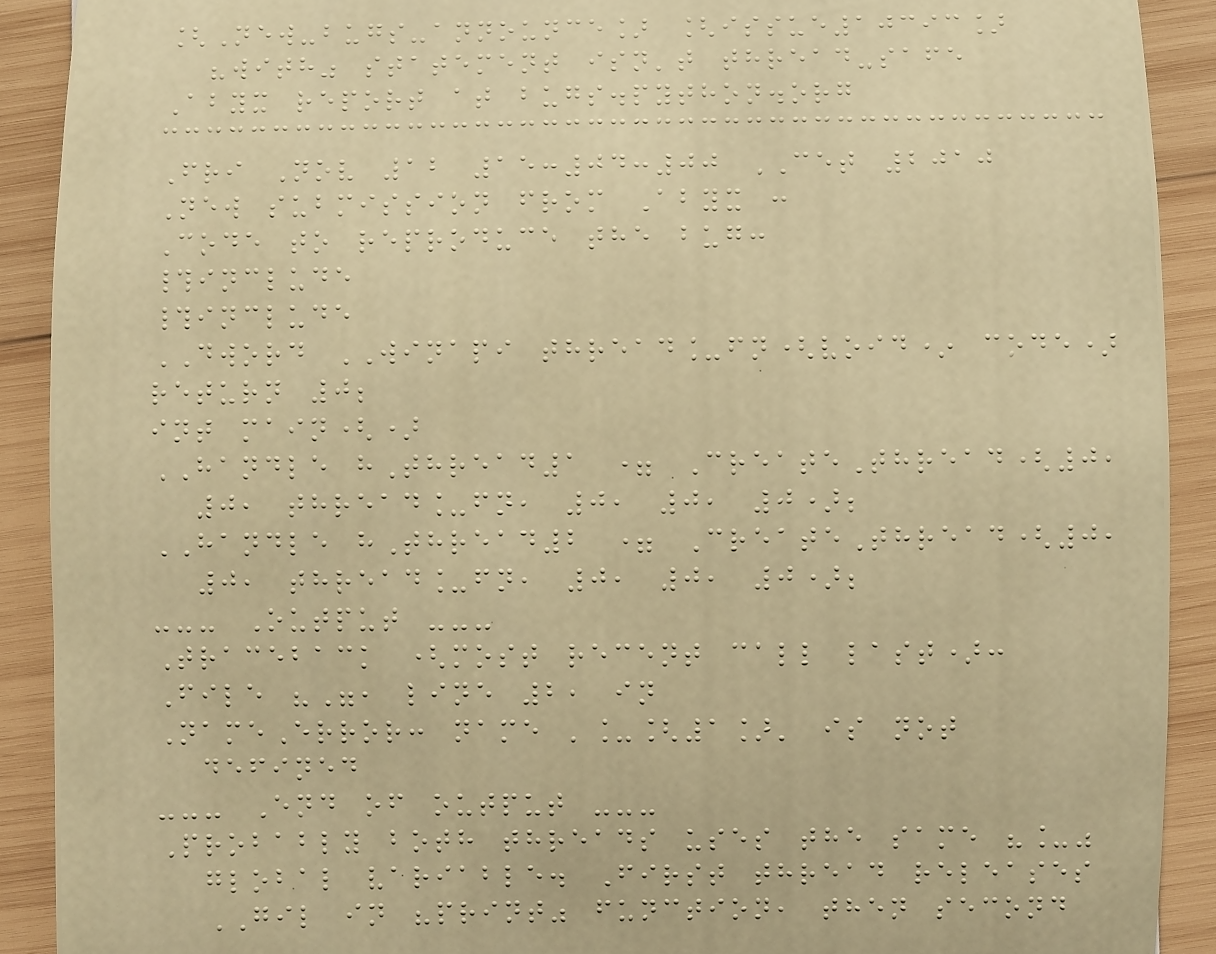[New-bugs-announce] [issue10393]
"with" statement isn't thread-safe
Abyx report at bugs.python.org
Fri Nov 12 15:04:00 CET 2010
New submission from Abyx :
Code to reproduce the bug:
#include
#include
DWORD WINAPI thread_fn(void* code)
return 0;
int main()
HANDLE hThread1 = CreateThread(0,
0, thread_fn, 0, 0, 0);
HANDLE hThread2 = CreateThread(0,
0, thread_fn, 0, 0, 0);
--- Output ---
Traceback (most recent call last):
File "", line 2, in
NameError: name '_[1]' is not
defined
--- End of output ---
Probably both threads uses the same "_"
global variable. First thread releases
GIL in "print" function, then second
